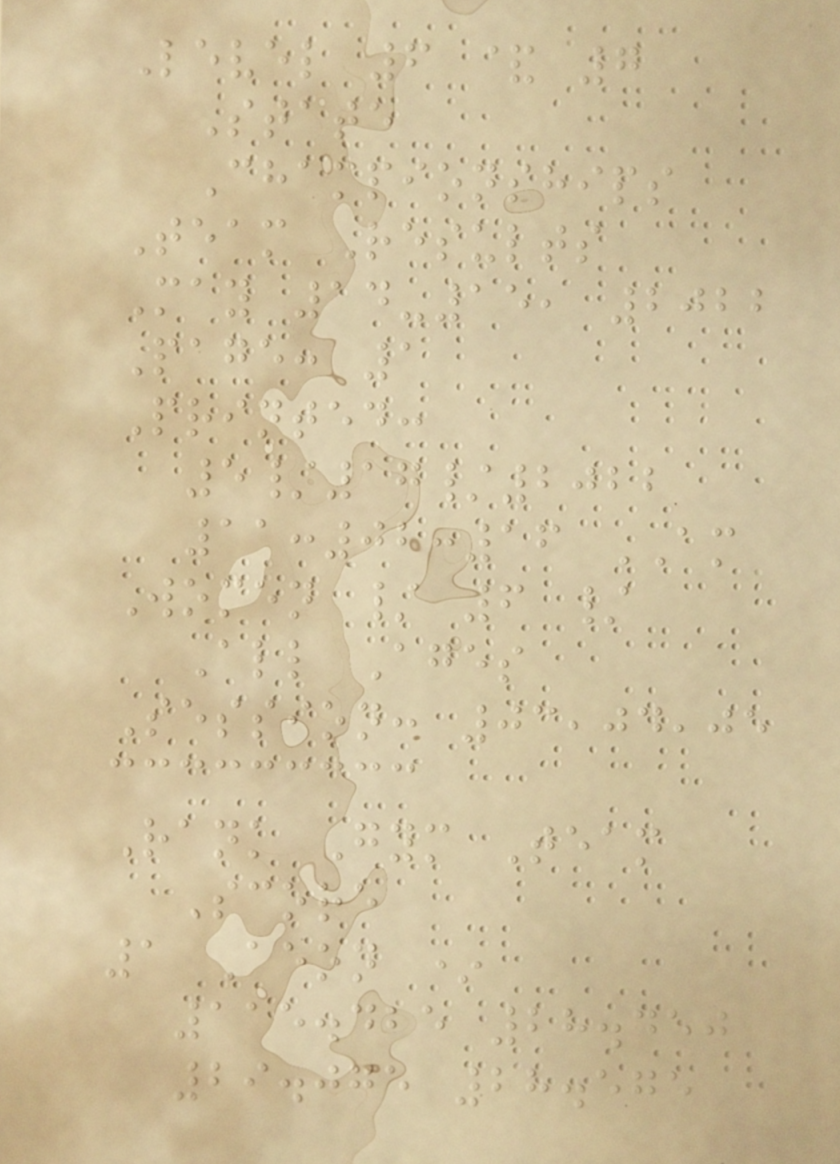Level 6 & 7
State
Championships
Team Results
May 14-15, 2022
Page: 1
Printed:
5/17/2022
11:02:16 AM
Women / 6 /
All Ages
Session: 03,04,05
Rank Gym Team
Score
1 Aeon *
115.425 28.450
29.075 28.575
